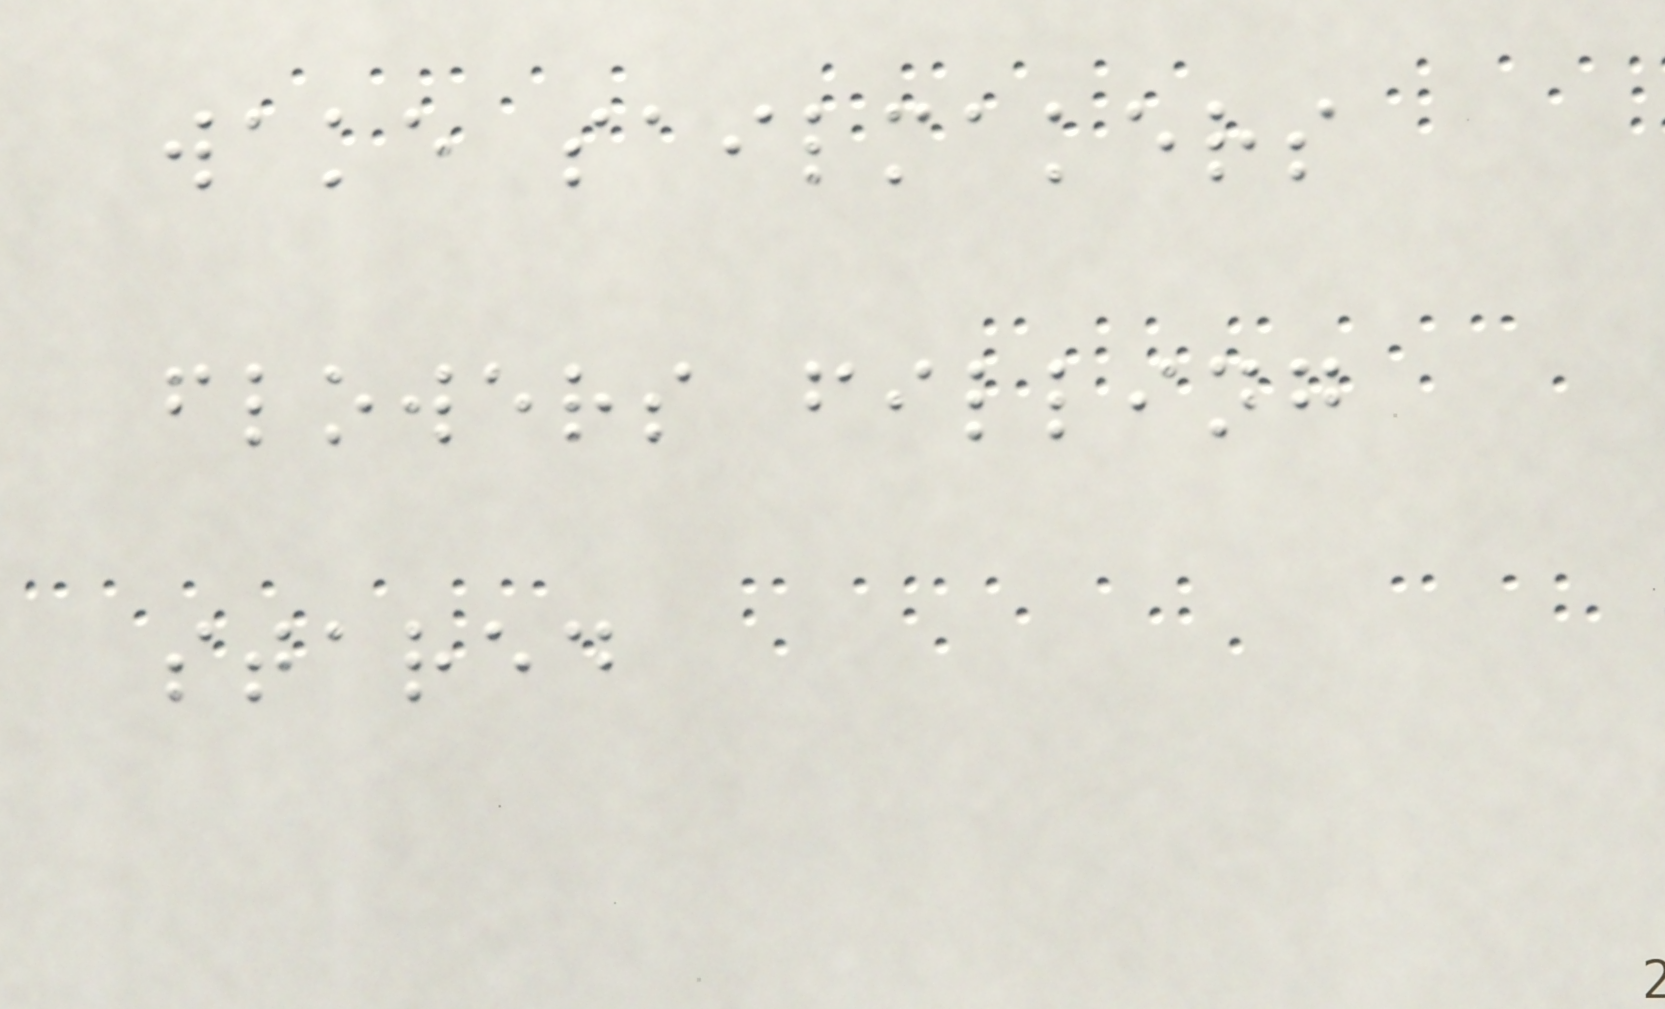wake sailmakers
flowers filling
stared
